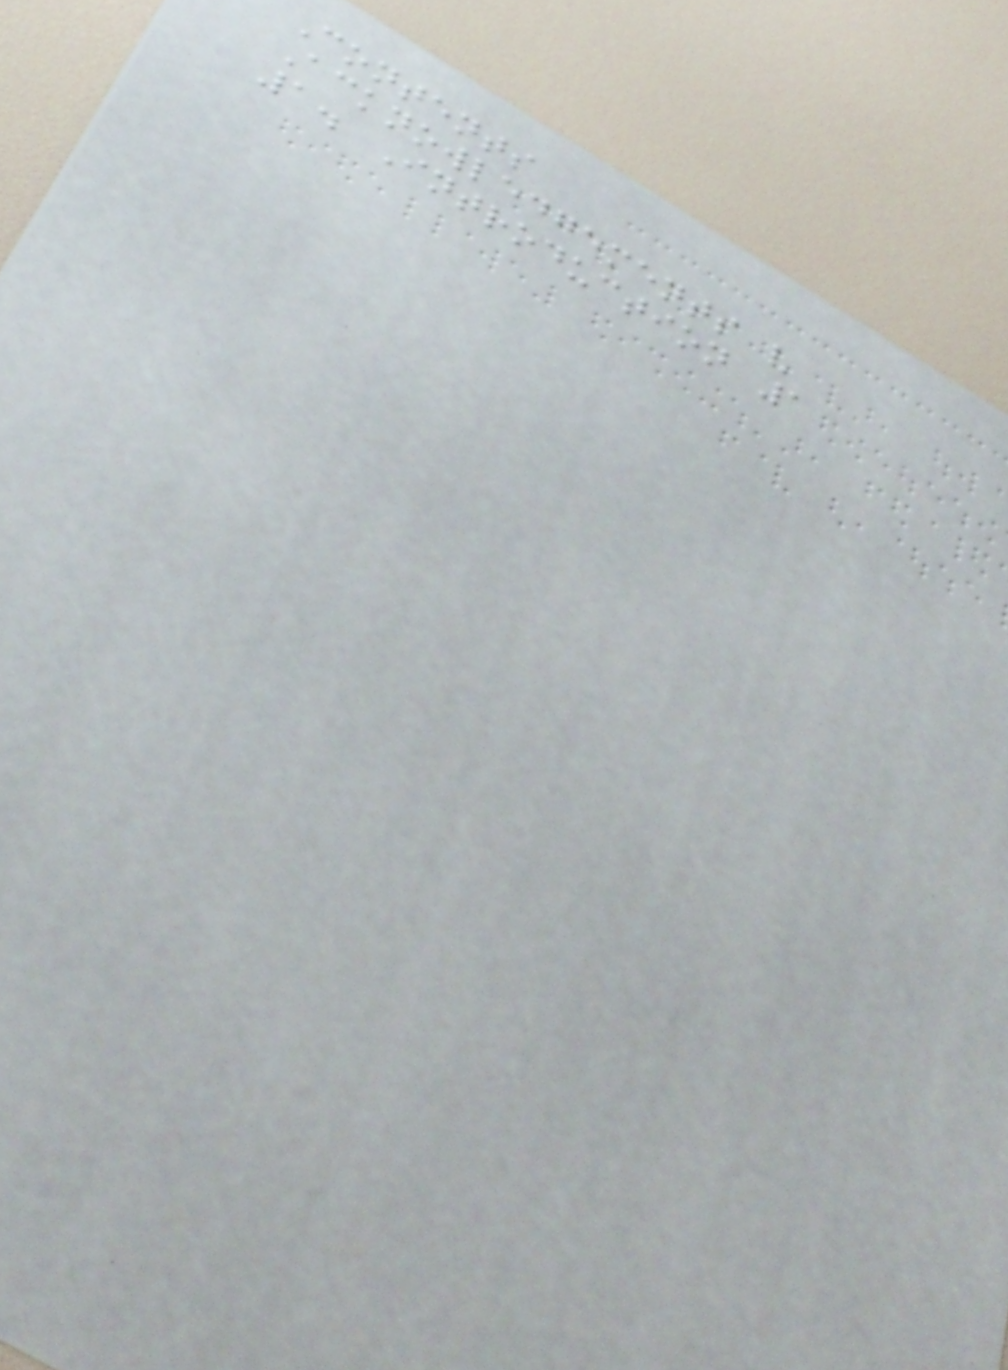Contents
Acknowledgements v
1. Introduction 1
